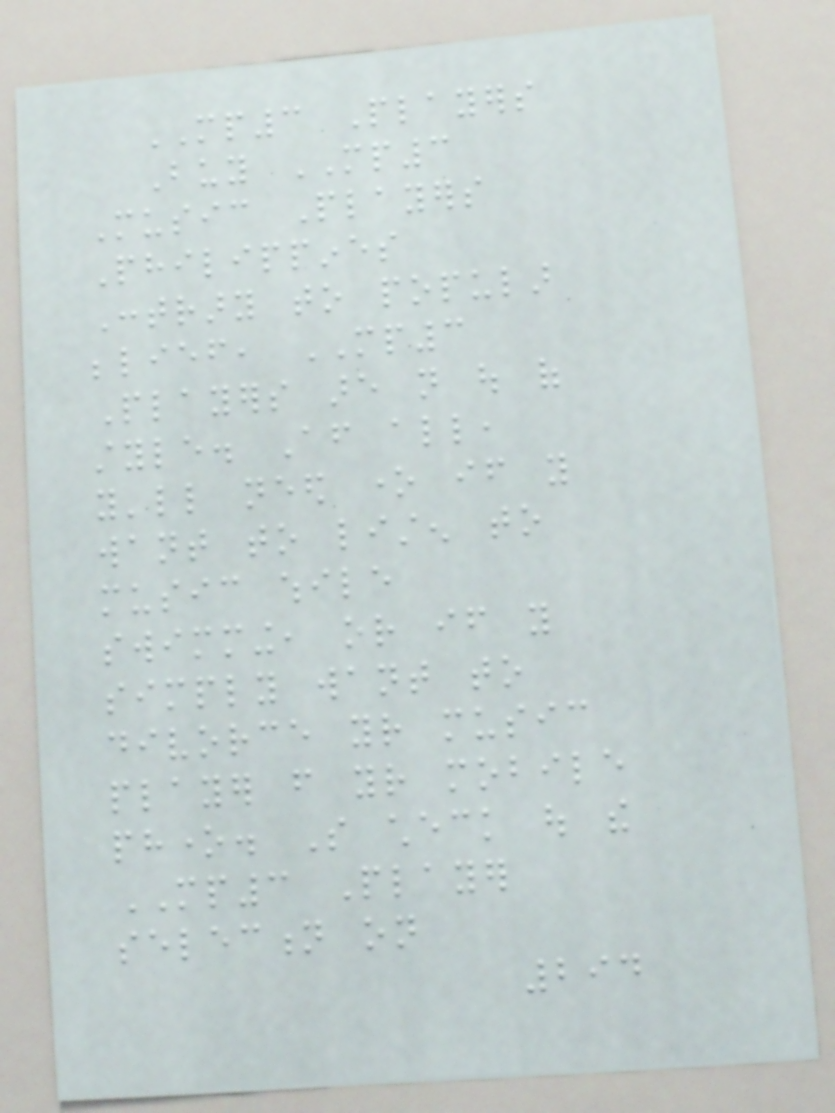MP3 Players
Buy MP3
Music Players
Philippines
Contrary to popular
belief, MP3
Players are not out of
style. After all,
you'll need one if you
want to listen to
music while
swimming, or if you
simply want to
divorce your music
player from your mobile
phone. So check out the
MP3 Player
selection on
294
